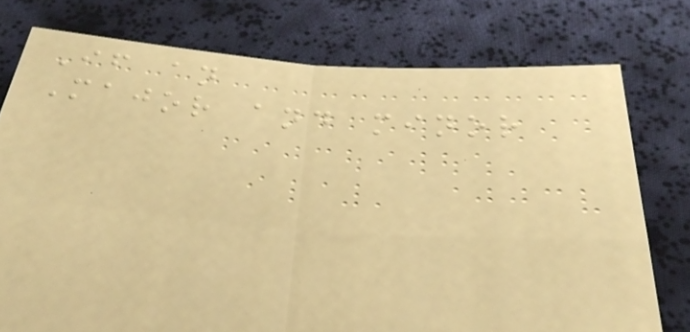If an
Major and minor
